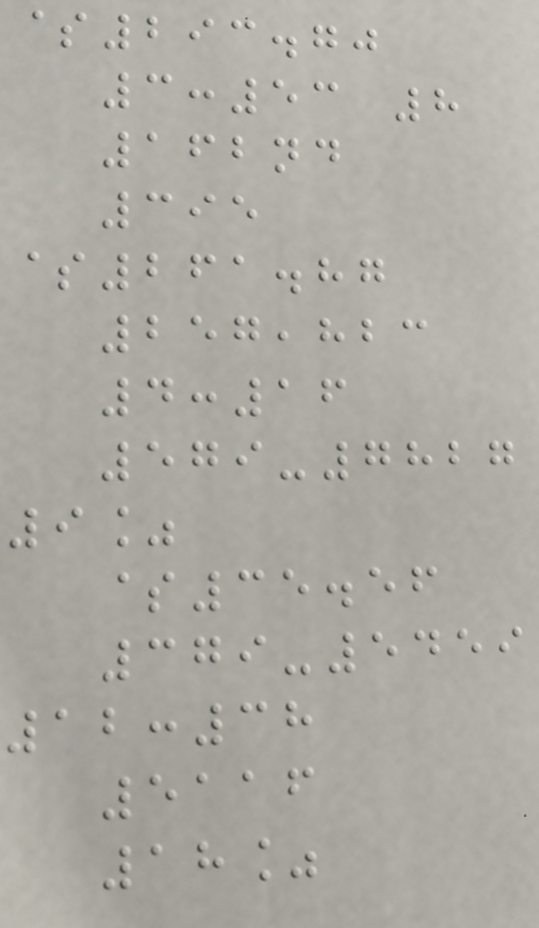$293.70
3:53 8
162nd
395
$261.87
257,823
4:16
579-7827
9%
$35.56
379-5459
12:38
5116
18%
